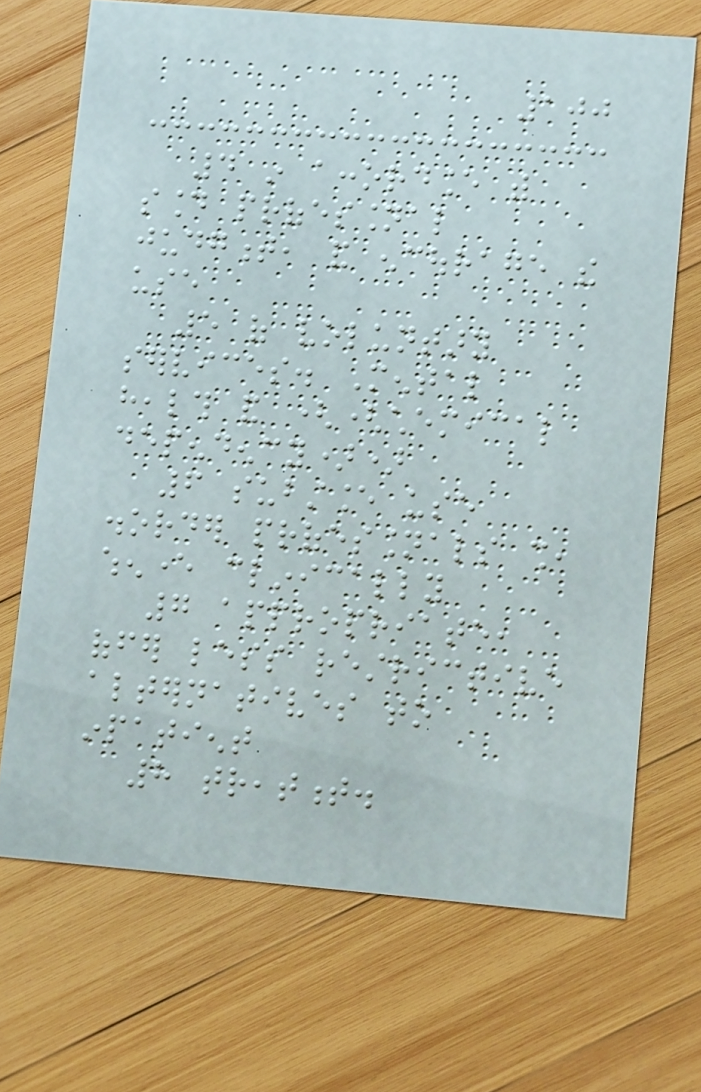100
4 in accordance with
sound professional
judgment, and encourage the
use
5 of voluntary
services. Mental
health and ((chemical
dependency))
6 substance use
disorder professionals shall,
whenever clinically
7 appropriate,
offer less restrictive
alternatives to
inpatient
8 treatment.
